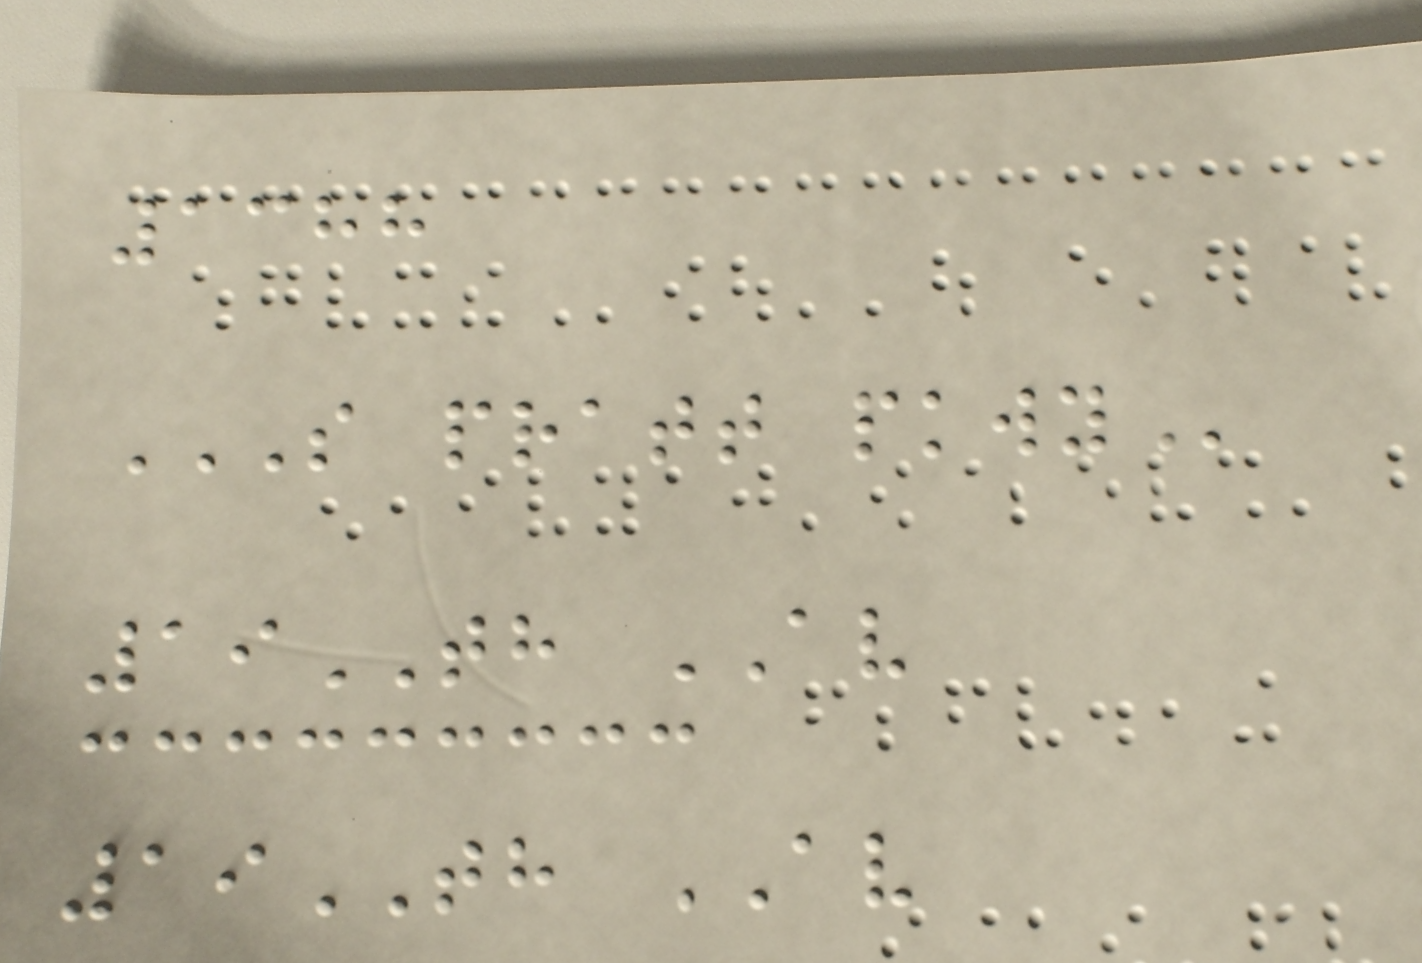1388
S PRATT PKWY
19TH AV
19TH AV
